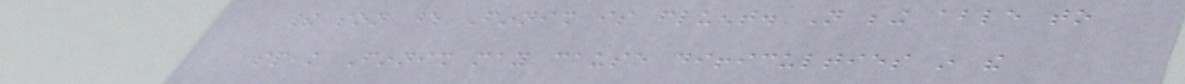their son whose Finnish is fluent. Not being able to
speak Finnish may cause difficulties in the
